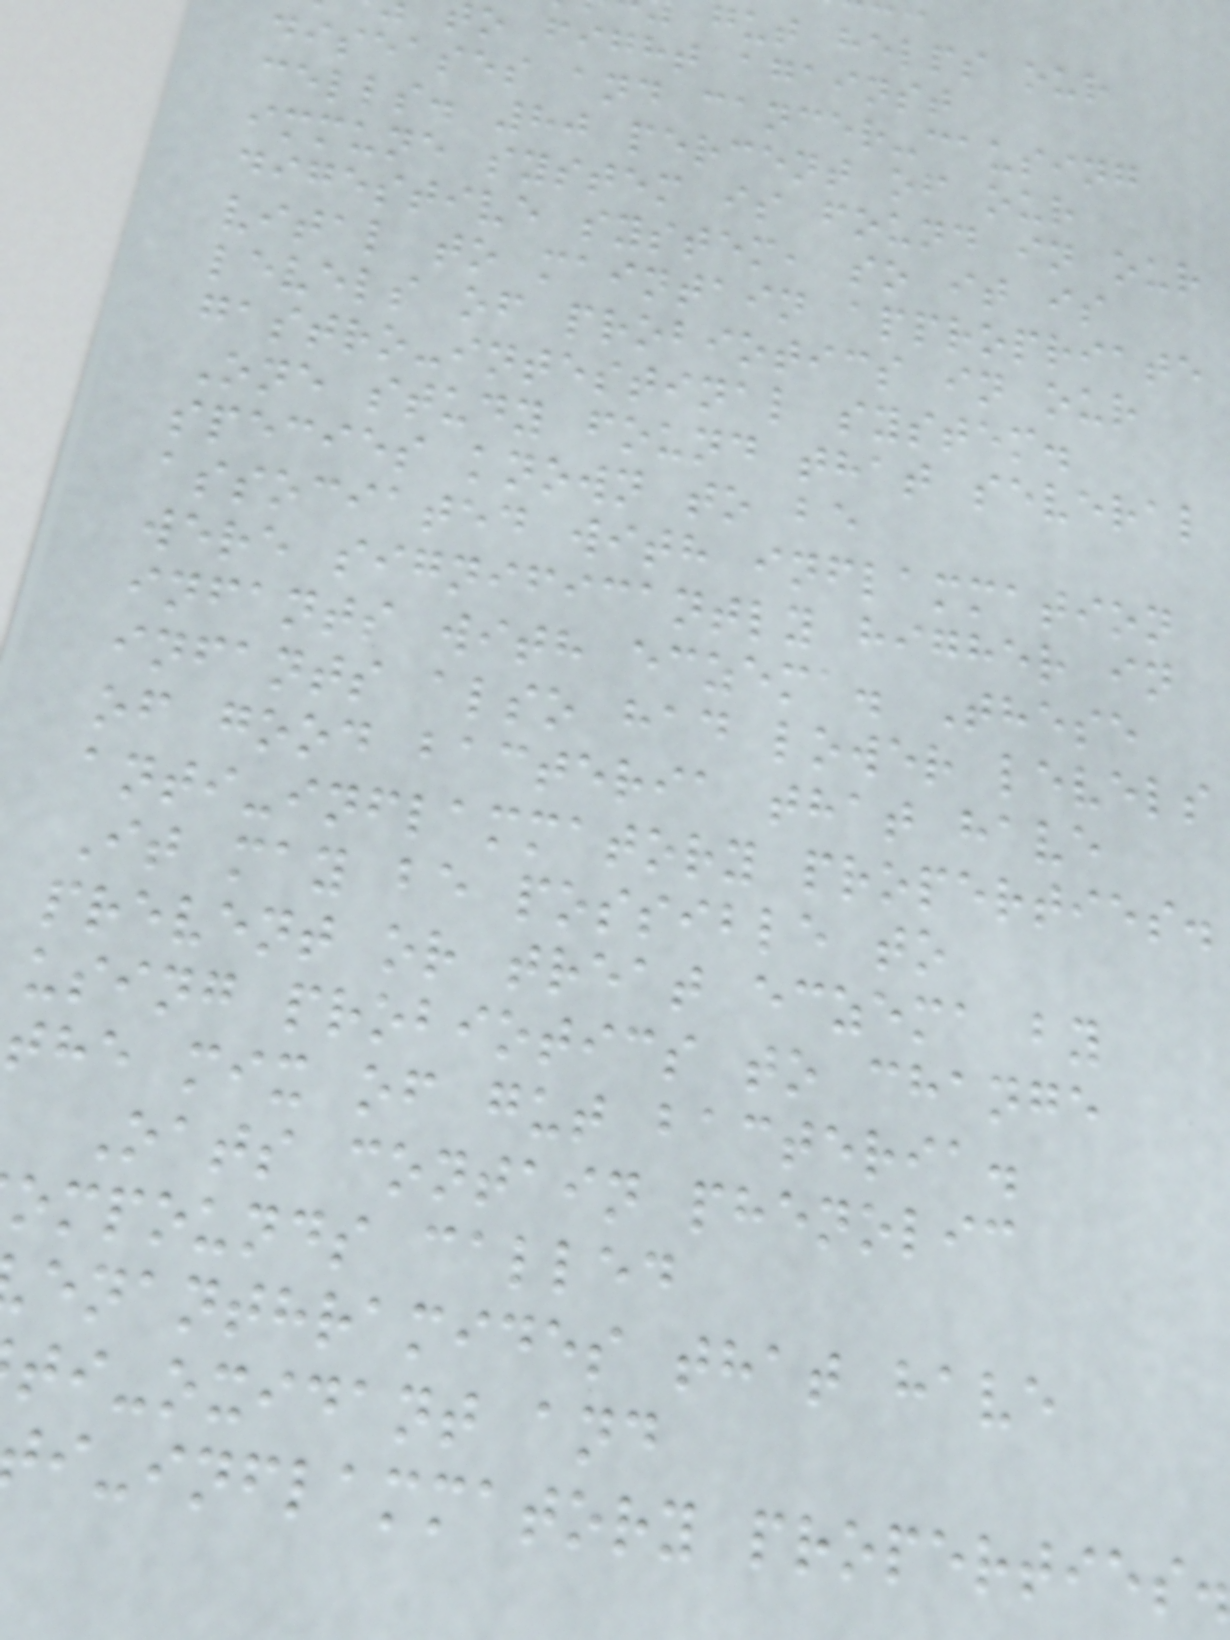gut helps our
o fight against
diseases and cancer-causing
cells. 80 percent of our
immune system is found in our
digestive system, so it is
vital to maintain appropriate
levels of probiotics in our
gastro-intestinal system.
One study found that several
species known to be
associated with inflammation
were significantly higher in
infants with eczema. These
infants also had lower levels
of good bacteria that have
anti-inflammatory properties.
It may be possible to
prevent or treat eczema by
using probiotics to change
the mix of gut bacteria.
Oats contain phenolic
ompounds called
enanthramides that have
ti-oxidant and
i-inflammatory properties.
